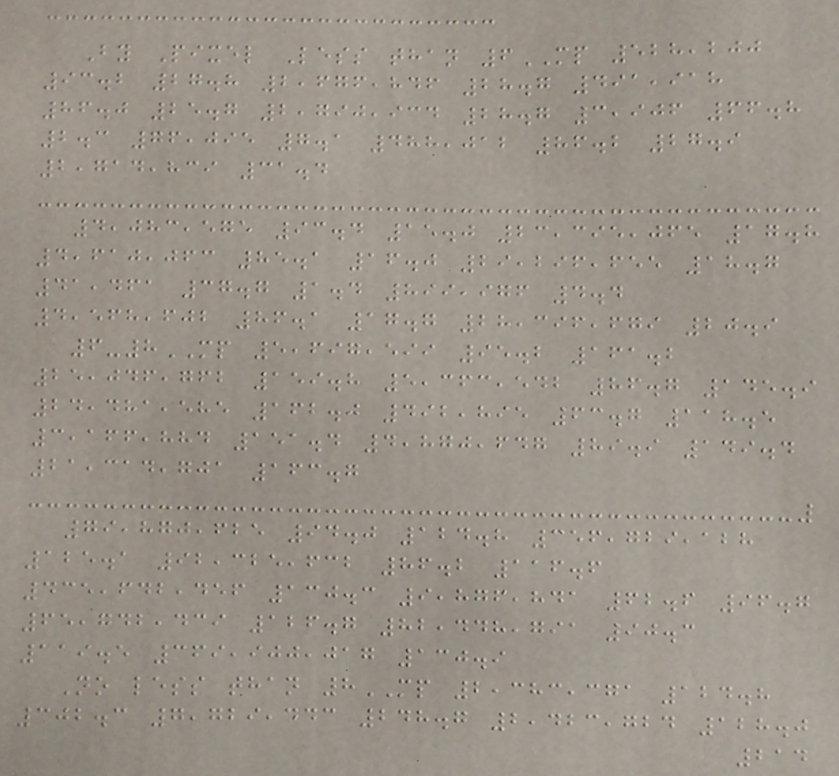By Pixel Less than 6MP 528,200
93.2 27.8 2,676,846 28.7 491,918
86.0 25.7 2,790,934 28.7 3,906 66.8
2.3 76,095 7.1 488,012 86.2 27.9
2,714,839 31.4
4,083,575 93.4 15.0 23,395,065 17.8
4,610,063 85.1 16.0 29,296,655 18.7
41,461 37.7 1.4 899,976 4.4
4,568,602 86.1 17.7 28,396,679 20.9
6-8MP 5,697,599 95.2 161.2
25,046,762 159.8 5,363,542 86.7 145.9
24,481,585 162.0 492,895 63.7 118.5
3,166,884 151.4 4,870,647 89.9 149.4
21,314,701 163.7
79,870,625 94.0 124.8 356,729,128
125.1 92,325,632 86.2 116.6
435,642,456 130.3 9,876,841 62.6 96.7
65,742,439 126.7 82,448,791 90.3
119.5 369,900,017 130.9
No less than 8MP 2,383,371 124.8
302.3 7,729,443 248.7 2,423,724 128.0
214
